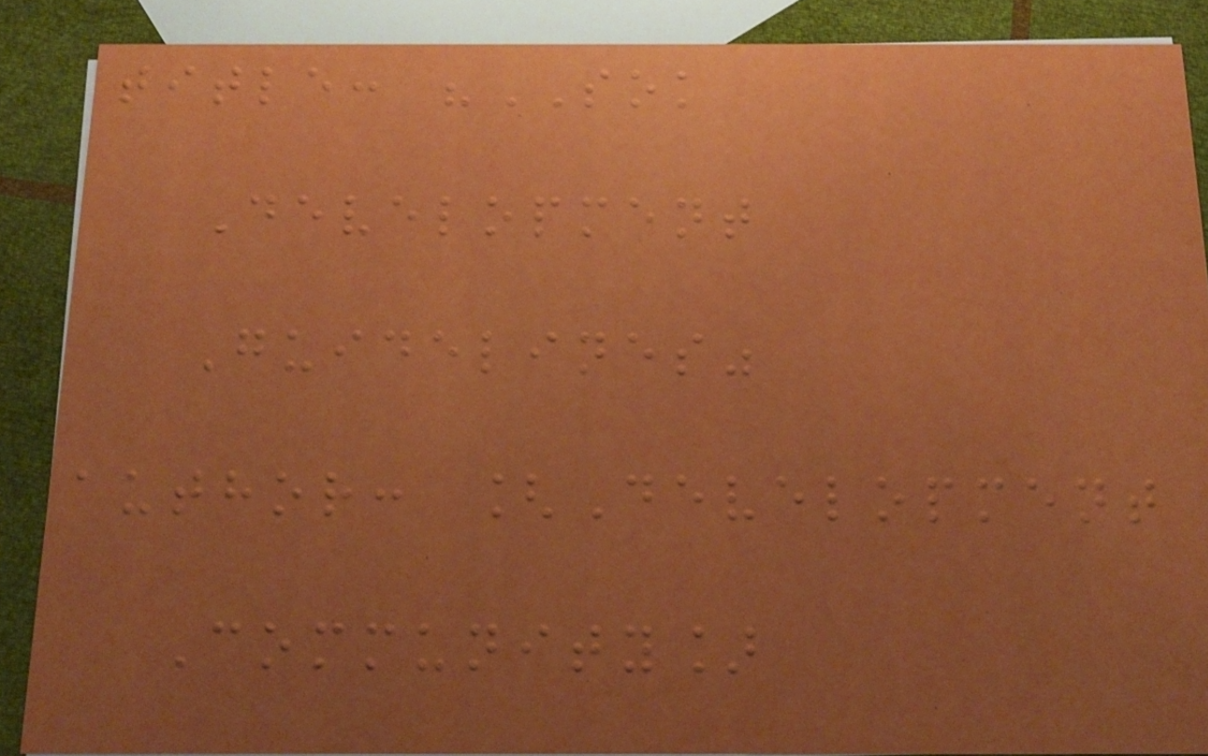title: "SOK
Development
Guidelines"
author: [Development
Community]
